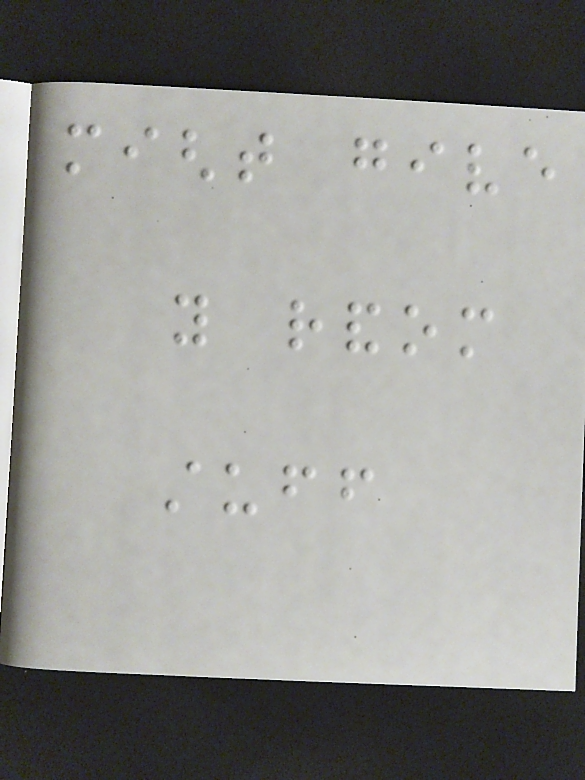might give
you random
stuff
